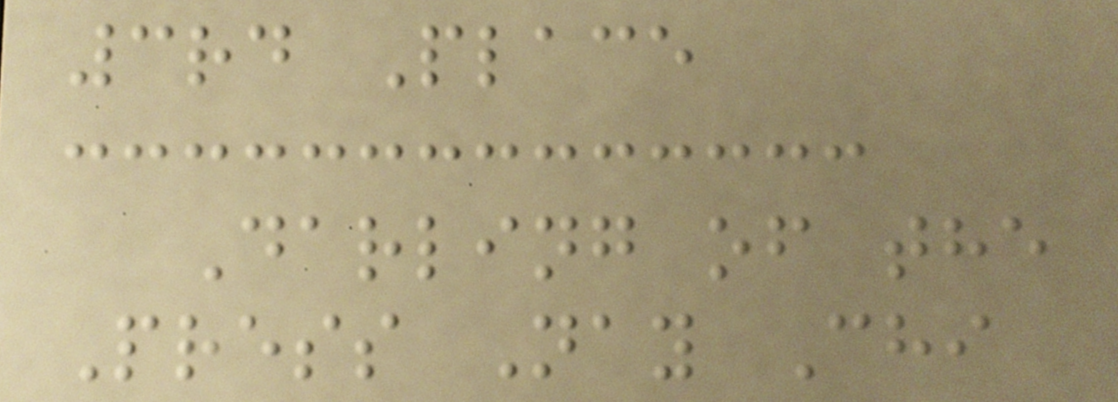3rd Place
Darling of the
Press Nay Chi
